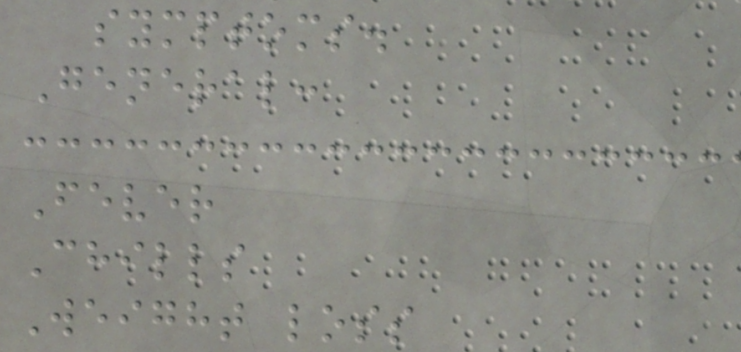symptoms.
General:
Fever
Chills
Weight loss
